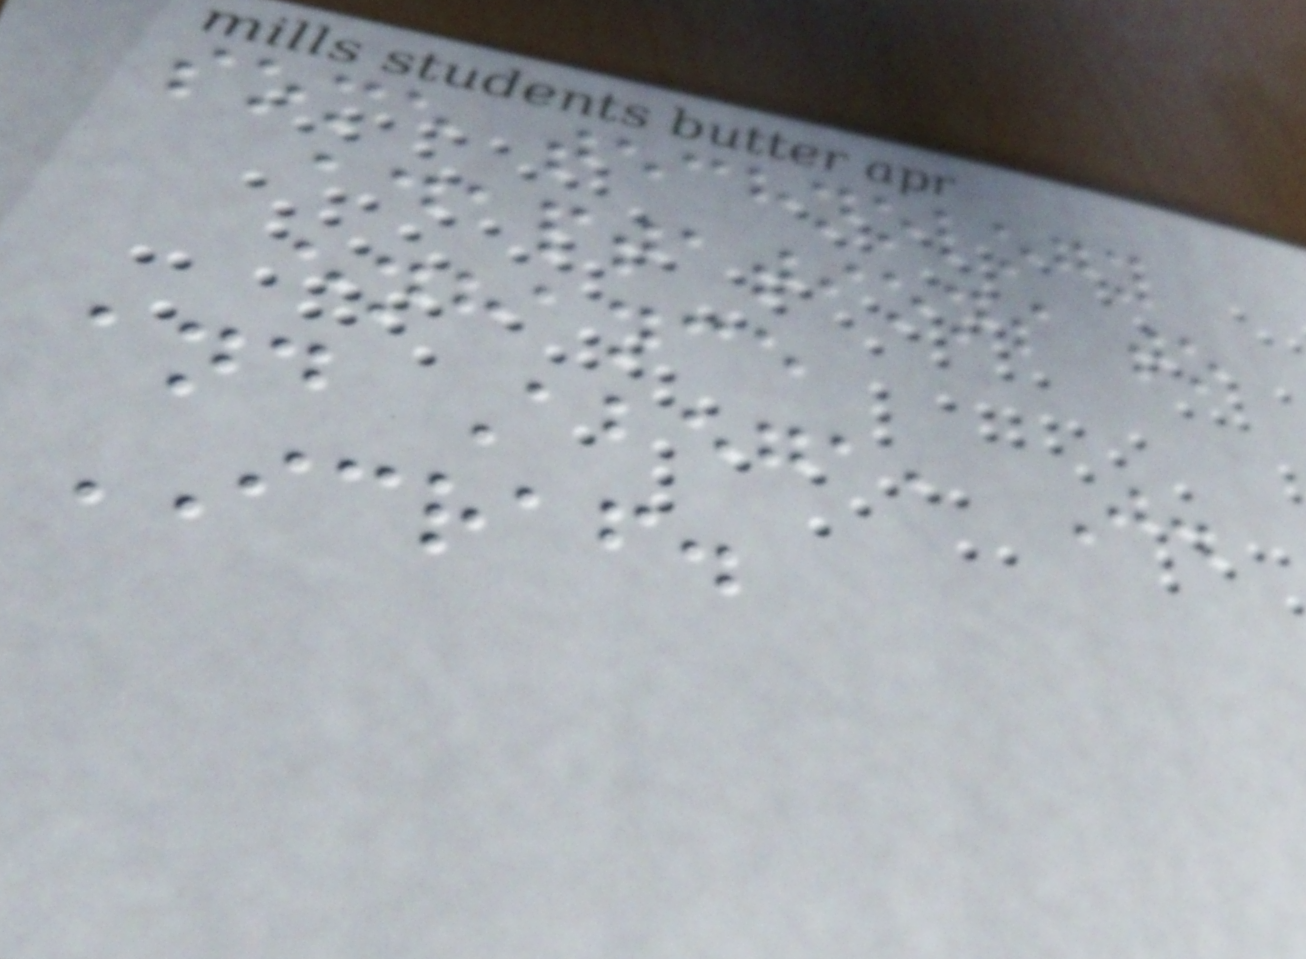some technology
adaptations to
enhance
and Abega, J.
ICRAF.
